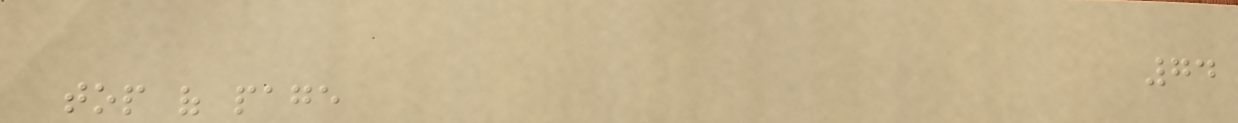74
top of page
